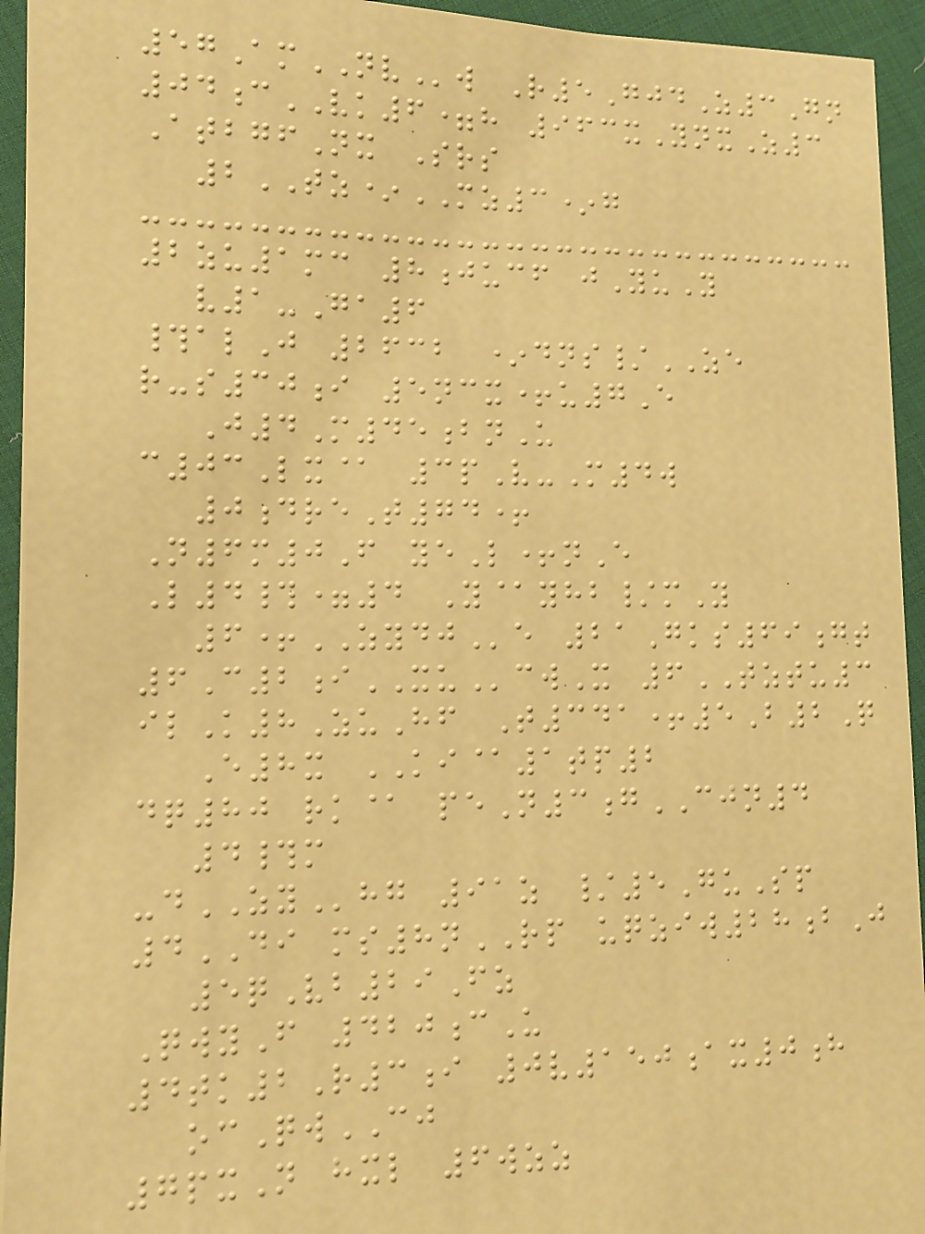57AmNVw R5GjdZ3Gn
04cVK6=h 963xYnxZ3
AtbgfNx Srs
2TZ*MZ3*g
2zu1mc 8jucf jYuY
v1-Ga6
#alJ 2632 *dns/ZE
r-s30i 5ncx+u7E
J4M45bnU
c03Lx@ 3pV-M4w
0dreT74+
N6m0F yeL+nE
L4#=4 Y@yhb/mY
6+ZYDJe 21Gks69gt
6C2iXUcwX 6TZTU3
ilK8ZuHf T341+5B2Q
E8x KI@1tp2
dq80 rk@ peN3gCJN4
4#m
-dZYhg 91z /5GuSp
4DI ms8nRP uqziw28bJ
5qVb29Fz
QwyF 420cU
4tk2R3i 0v150ax0h
ocQwCJ
7pxN hxl 6wzz
